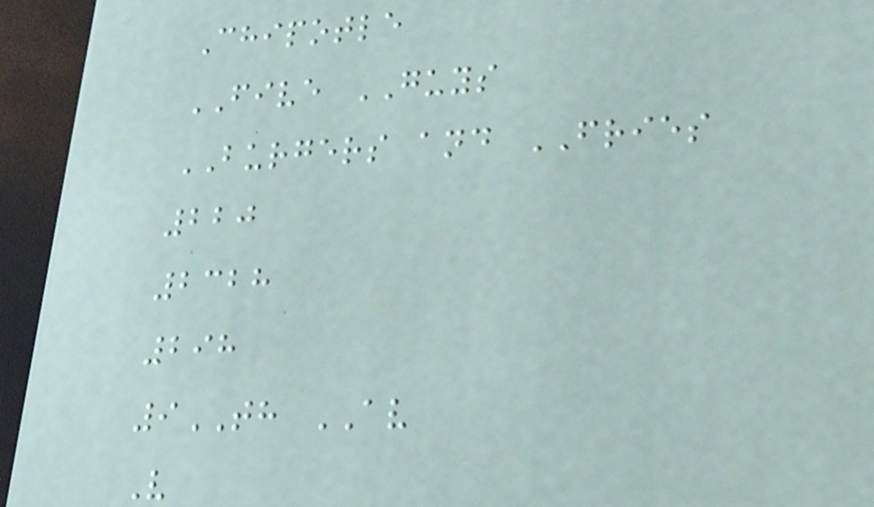Chipotle
FIVE GUYS
BURGERS and FRIES
220
2328
298
9TH AV
V
